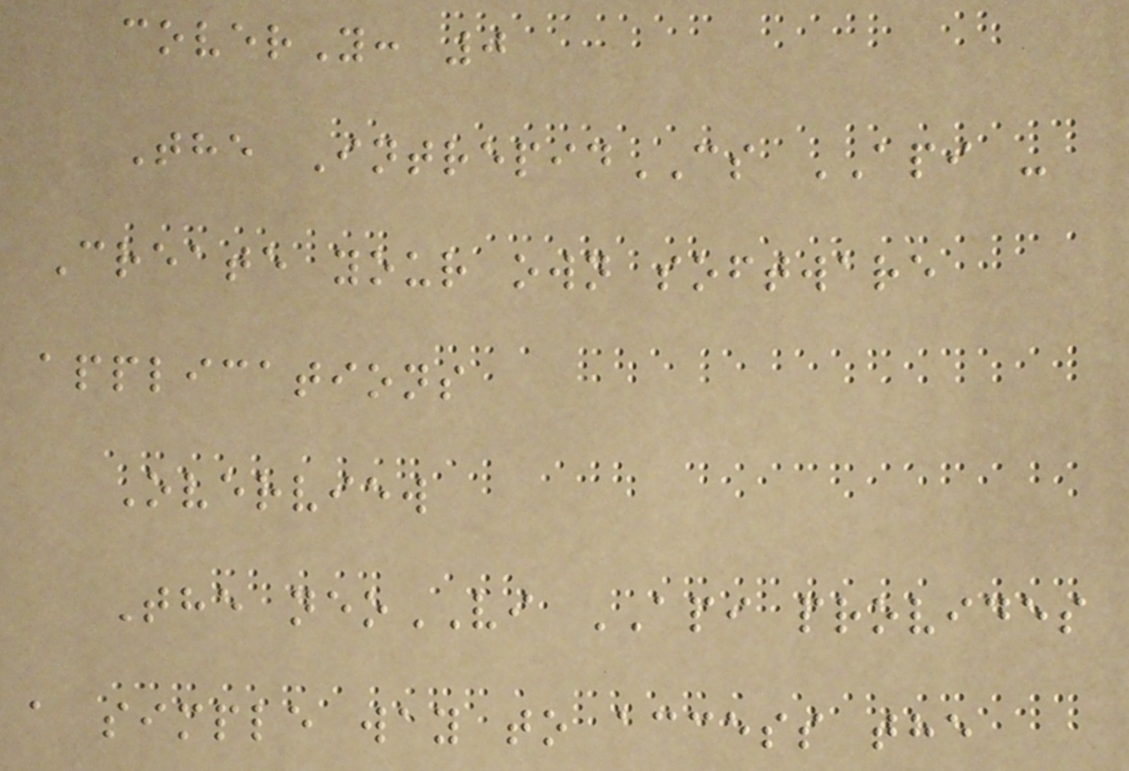coverY: 0
The IntrepidCS API -
Create your own software
applications
Overview
The neoVI API provides
a simple way to access the
